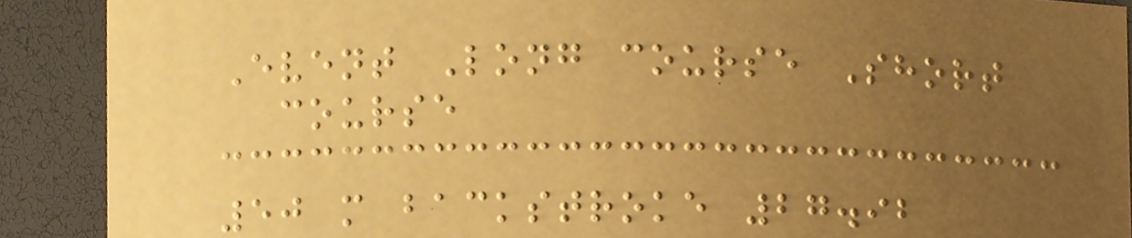Event Long course Short
course
50 m backstroke 27.92
